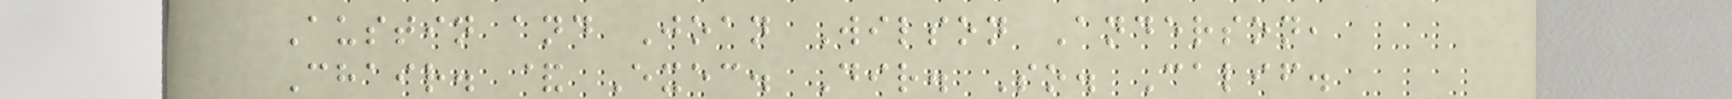Austin and Joan Wilson Anderson,
Chair. & Exec. Dir. So. Calif.
